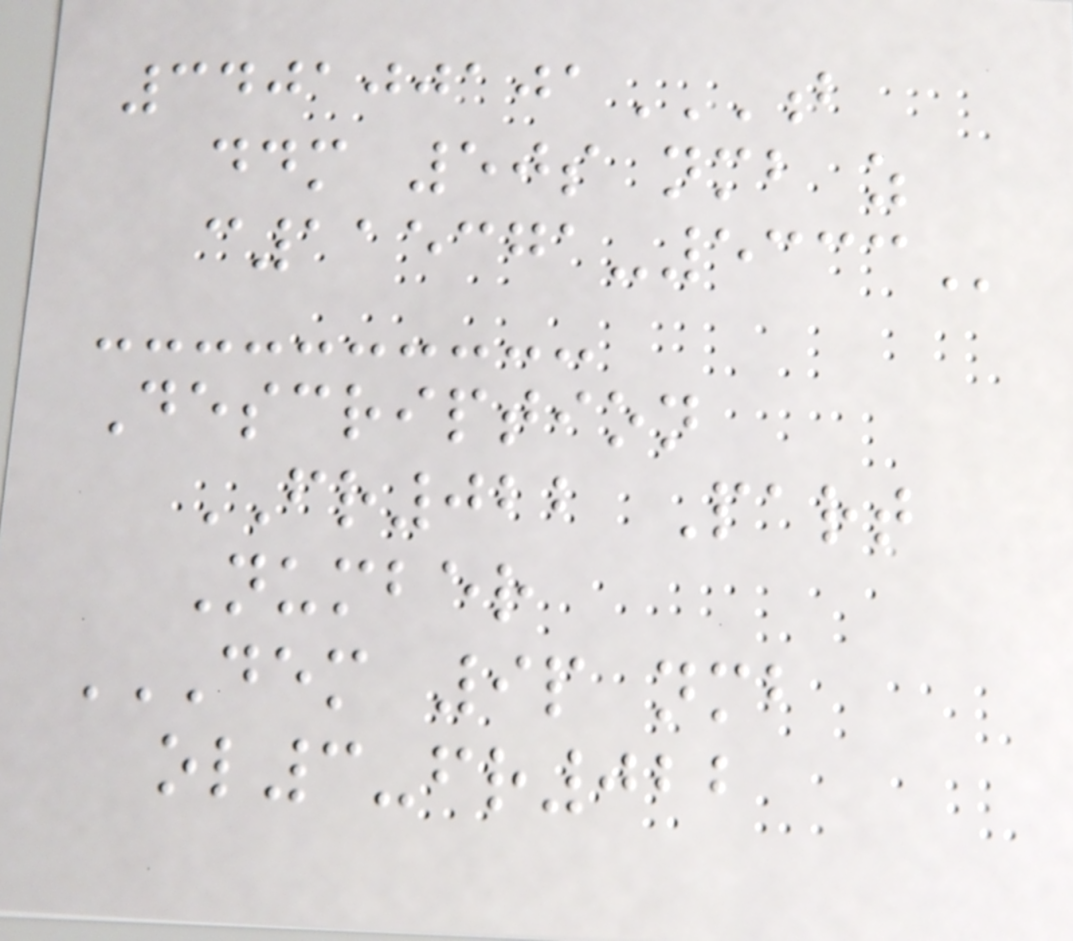340100101B
DDM 50S NMB Z
C115371-5333
Description
FR022 Part
Number
DEM 9P NMB
OL3-FR022
